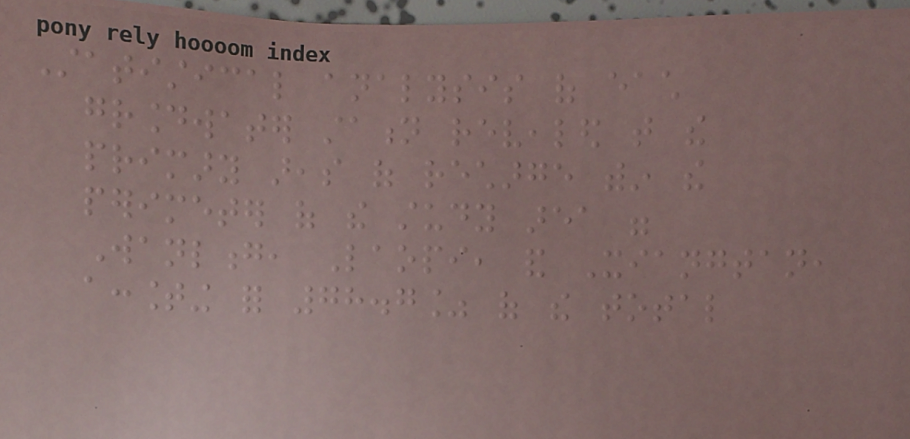Statistical analysis of each
groundwater station revealed that the
primary areas of recharge within the
perimeter of the study area were
Wanlong, Laopi, and Xiangtan,
accounting for 78.7% of the total
